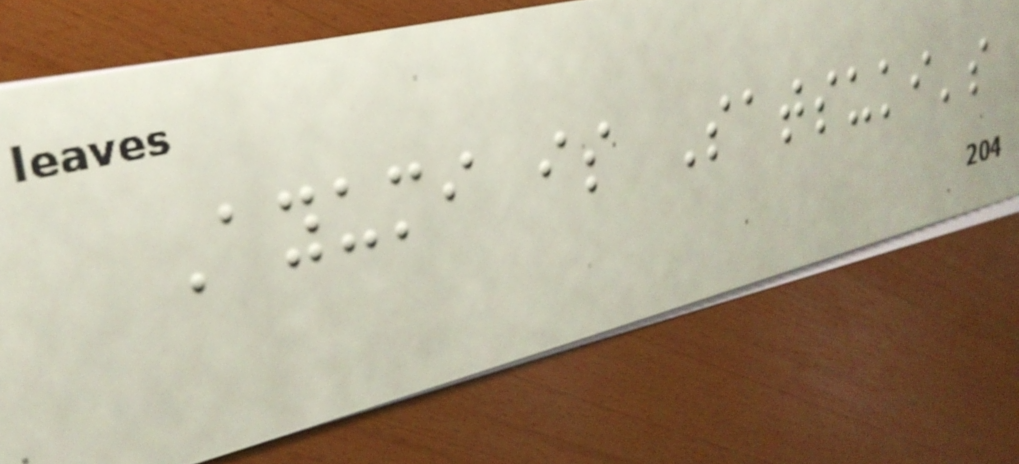Ayumi is Satsuki's
